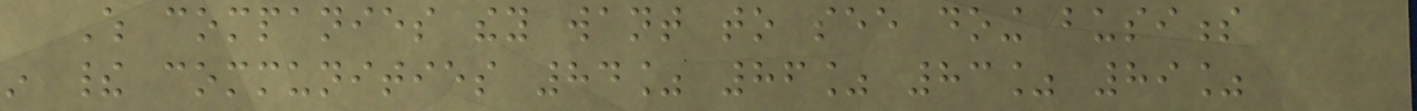Which companies they want to see doing business
in their communities 84% 86% 83% 89%
